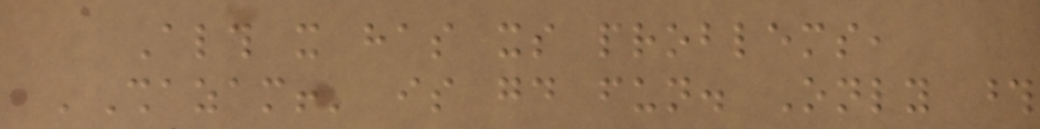Although it has its problems,
'Shazam!' is good fun. Only those
